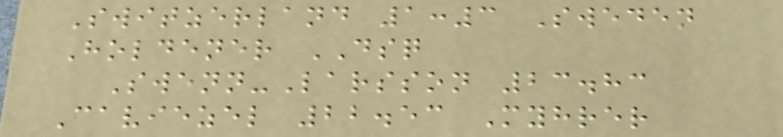Switzerland 1:3 Sweden
Holdener DSQ
Swenn-Larsson 23.83
Caviezel 22.53 Myhrer
